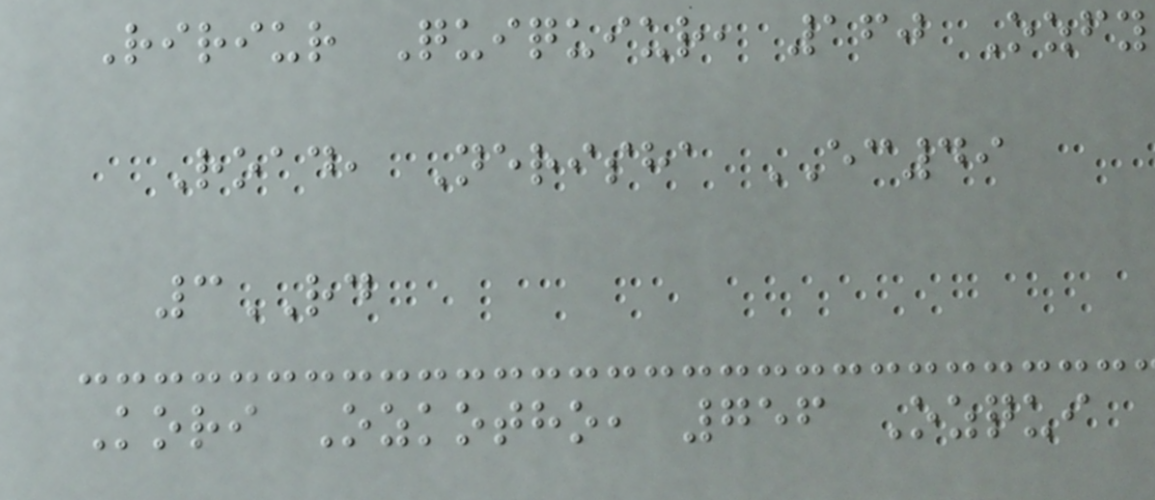Ririur Quiquiur, 160 Ozfy
Road, Nerisha EC49
3RD
Kori Ozkotho, 756 Ozqui
